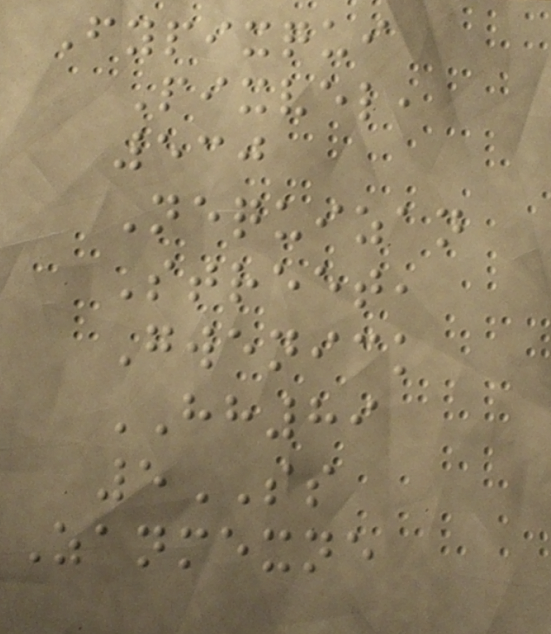Fypixqui
Pixvel,
530
Nequizan
Street,
Gwenick
HH89
5SS
Zanmexne
